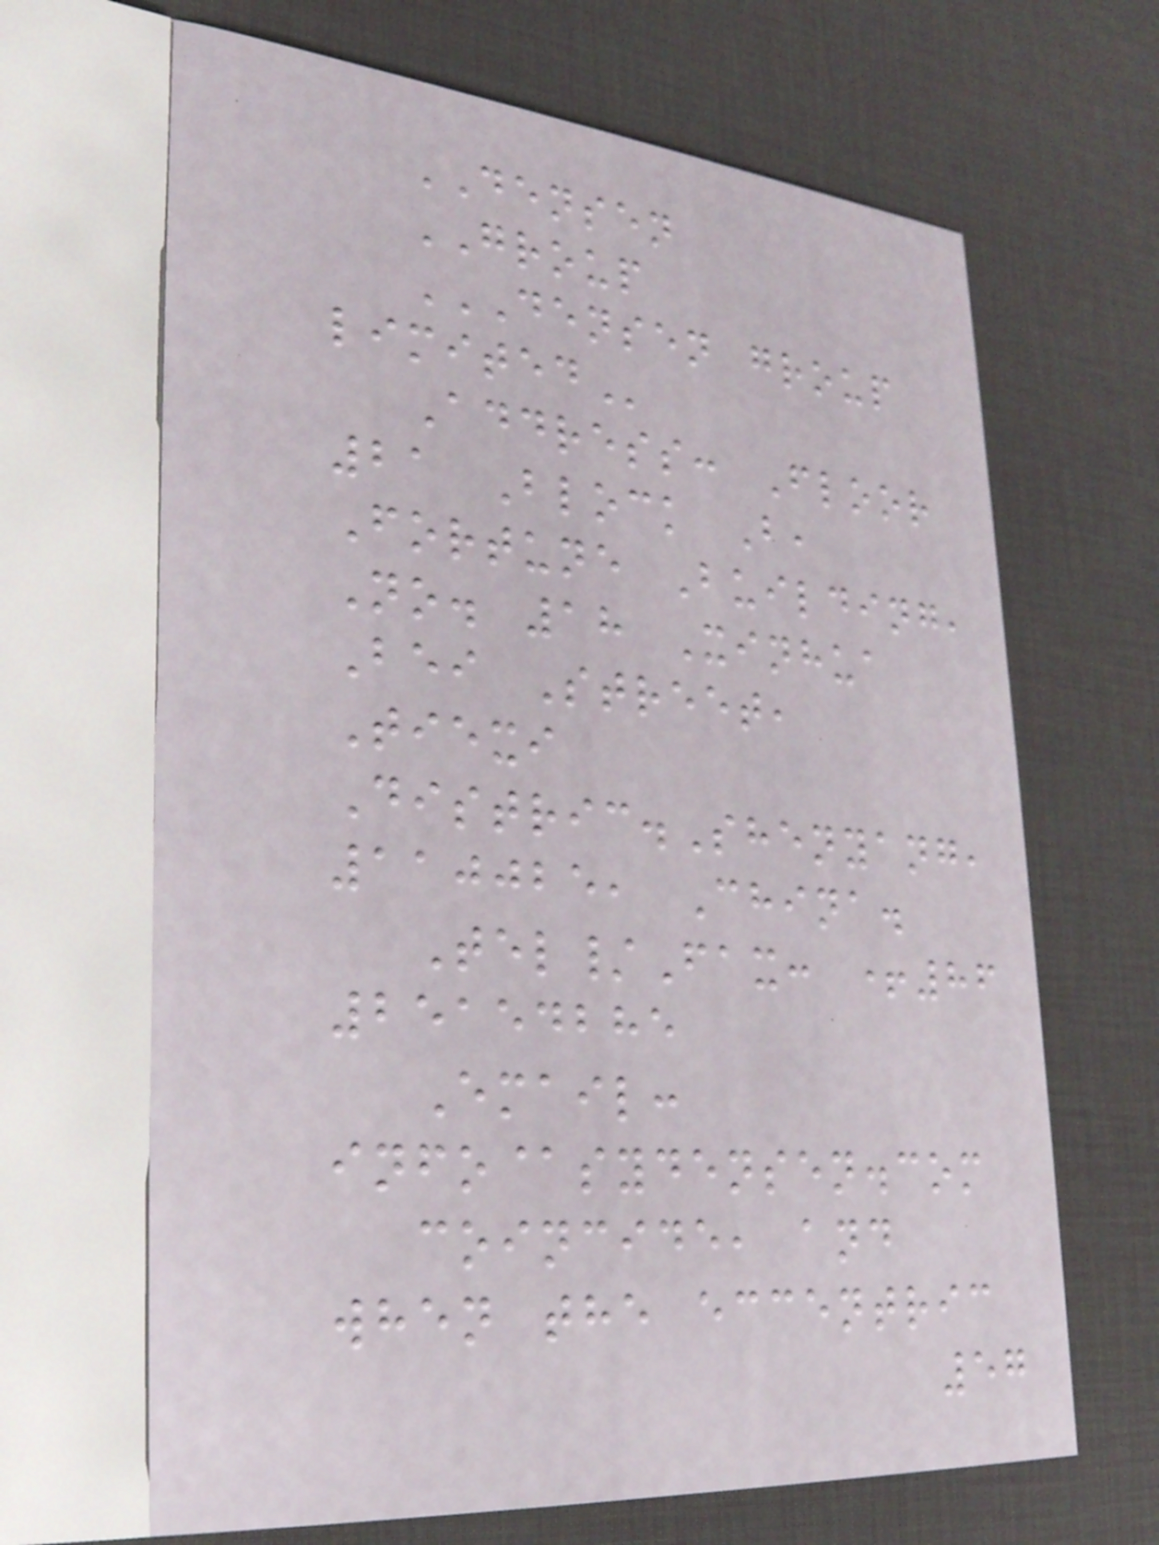DENSEN
GROUP
DENSEN GROUP
LIMITED
Address: Floor
21 Block B,
Fortune Building,
No. 18 Xinhua
Bei Street,
Tiexi
Distric.Shenyang,
110025, China.
Tel/Fax: +86
25154285
Email:
info@sydensen.com
coincide, and
when the eccentric
57
